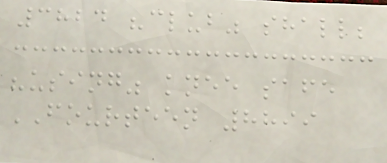3824 "club" shall;
"using" knee safe
FOURTEEN 8899
